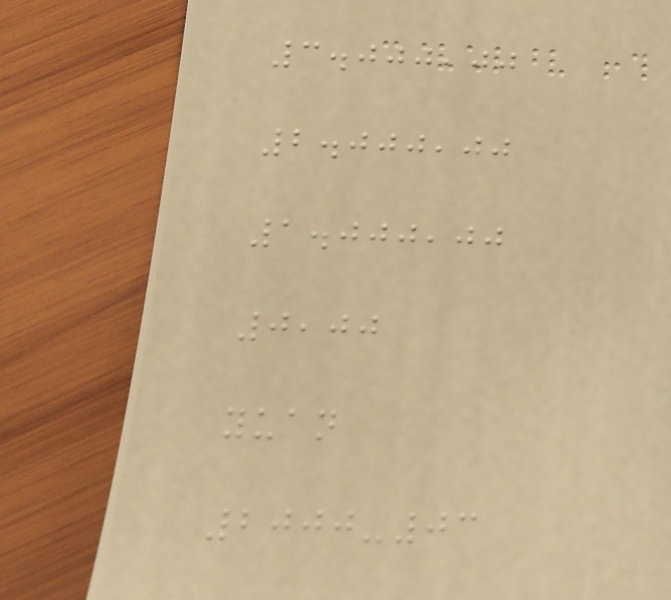3.000,00
2.000,00
1.000,00
0,00
yuan
2000-03
